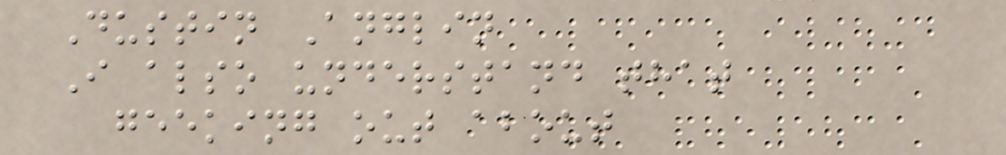Dustin Anglin
I also understand that
geeking out about
